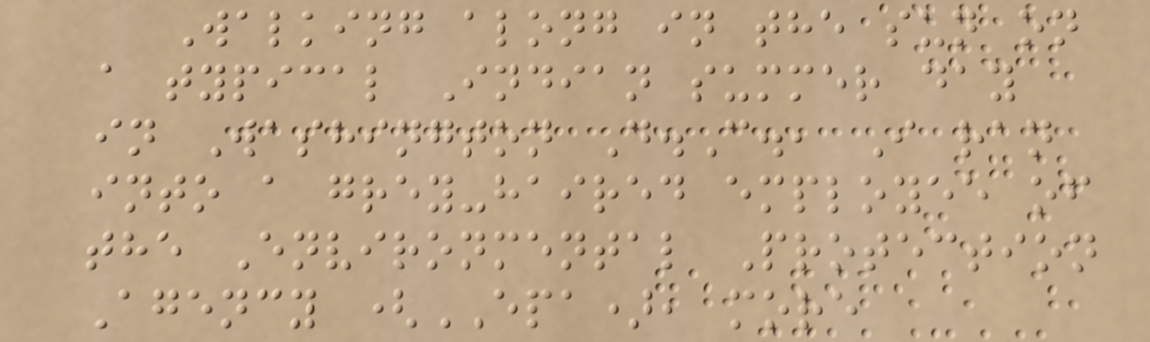Walking along in the sun on
a typical Indian summer day
in Washington D.C., I ran
into a grey-haired employee of
the Environmental Protection
Agency (EPA), more
